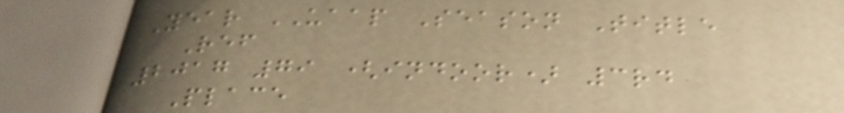Year UAAP Season Title
Ref
2017 79 (indoor) 3rd
Place
